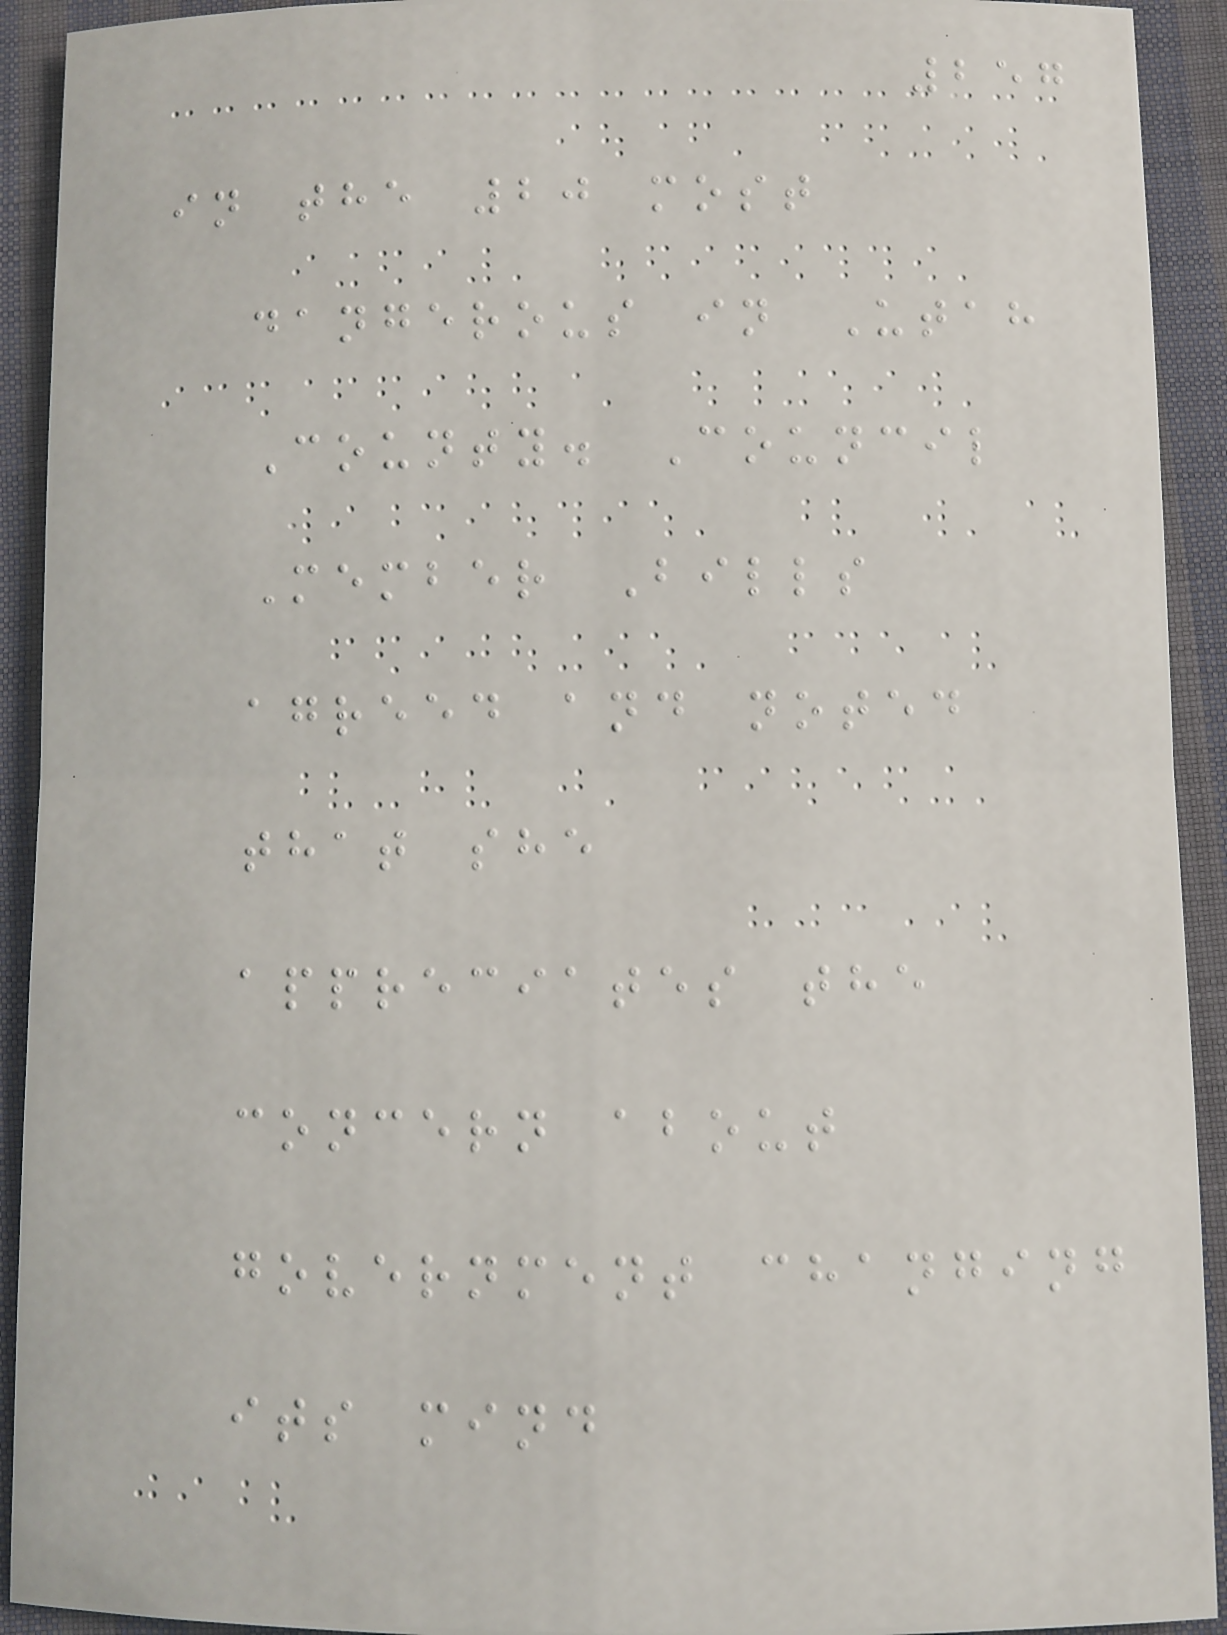257
in the 20 most
dangerous in Utah
County. Council
Member Bills
agreed and noted
that she
appreciates the
concern about
government changing
its mind
